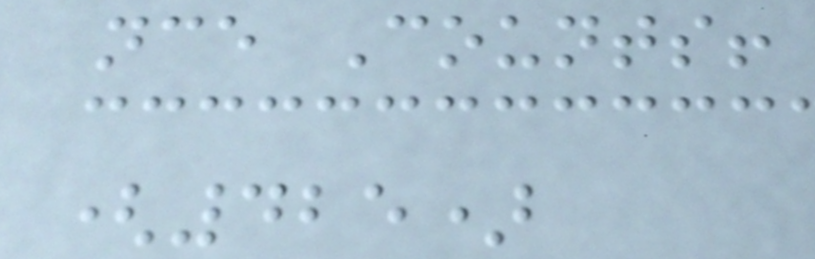nce Counts!
(425)
